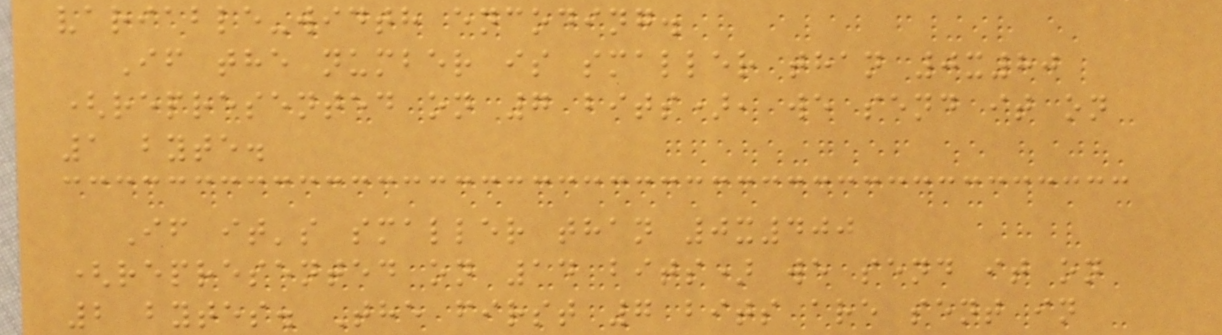variable-width encoding.
If the number is smaller than 0x80
(represented on 7 bits), we send it on
1 byte.
If it's smaller than 0x400
(represented on 14 bits) we send it on
2 bytes. The first 7 bits are sent in
